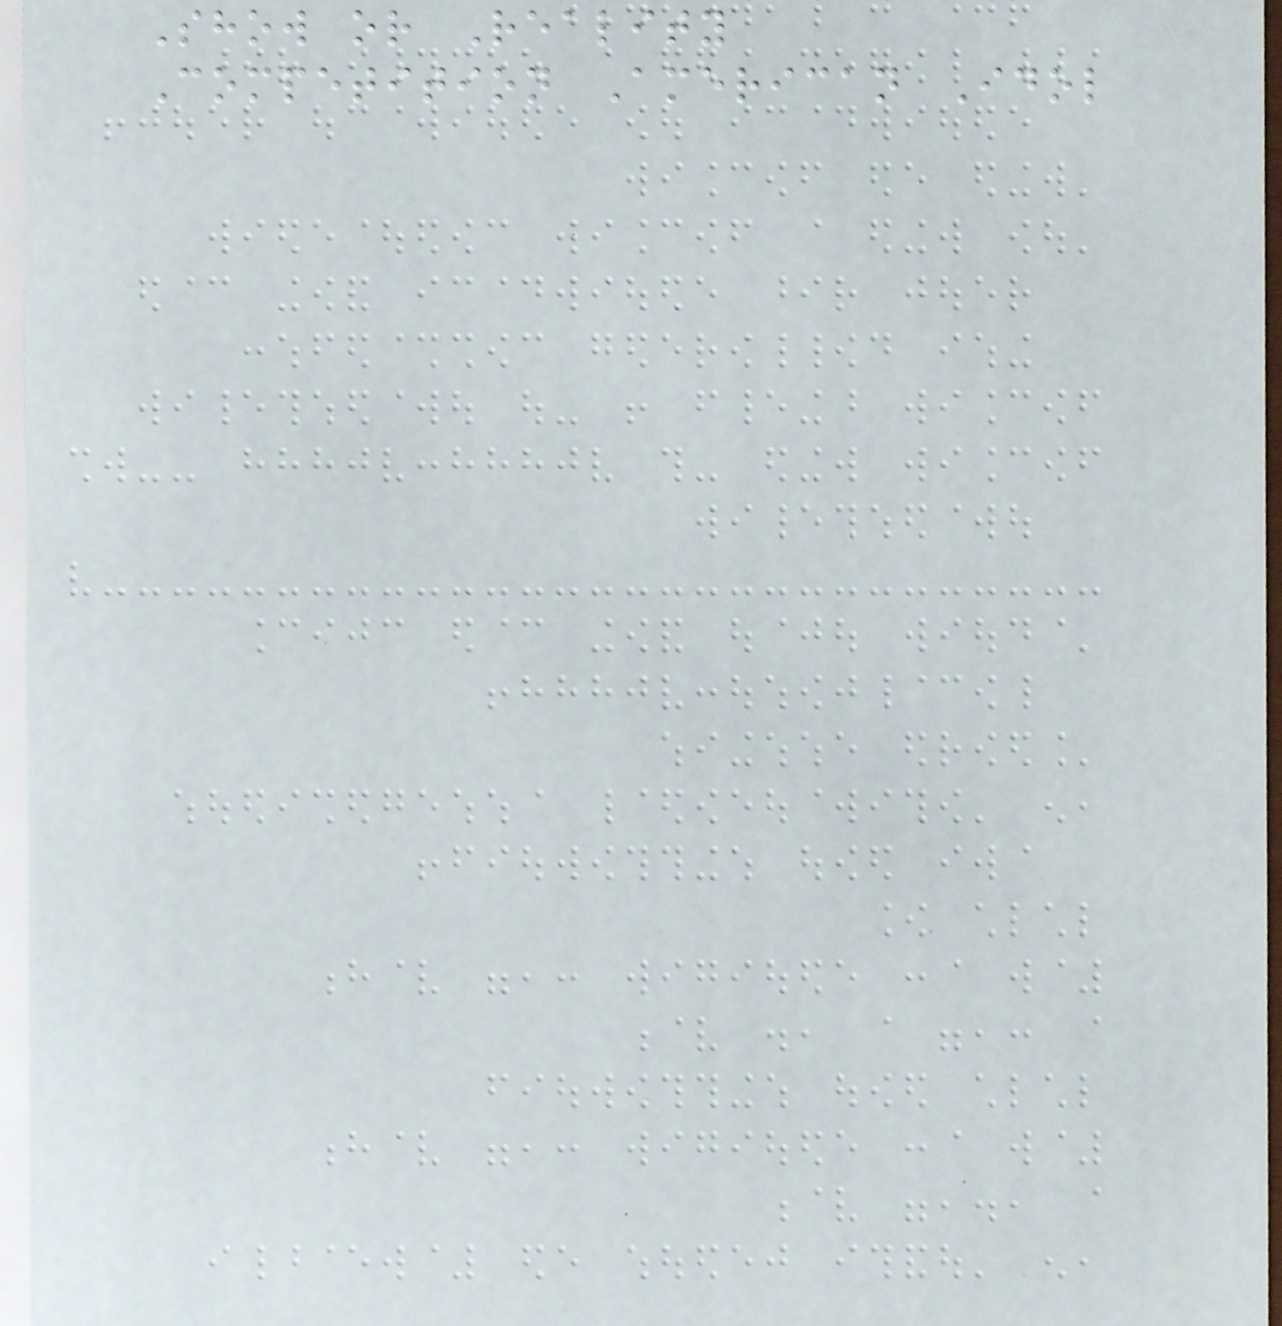Show or Reality
Competition American Idol
